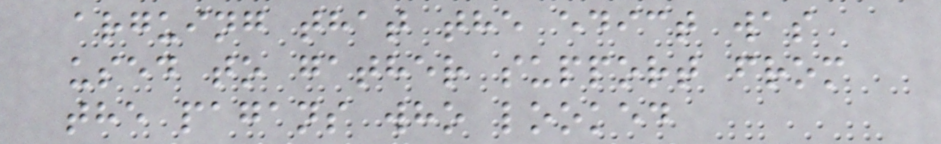arguing that the edict was
used to gather support from
the pagans who looked
